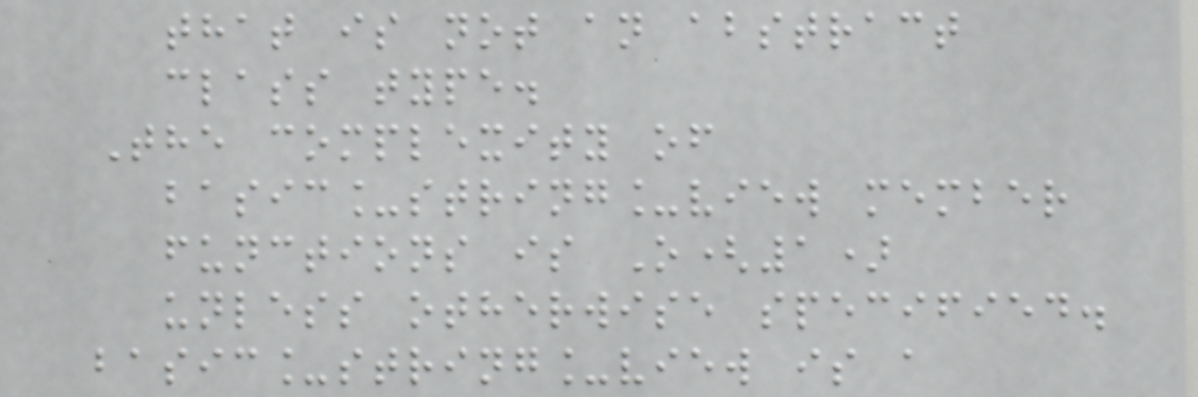that is not an abstract
class type.
The complexity of
basic_string_view member
functions is O(1)
unless otherwise specified.
basic_string_view is a
